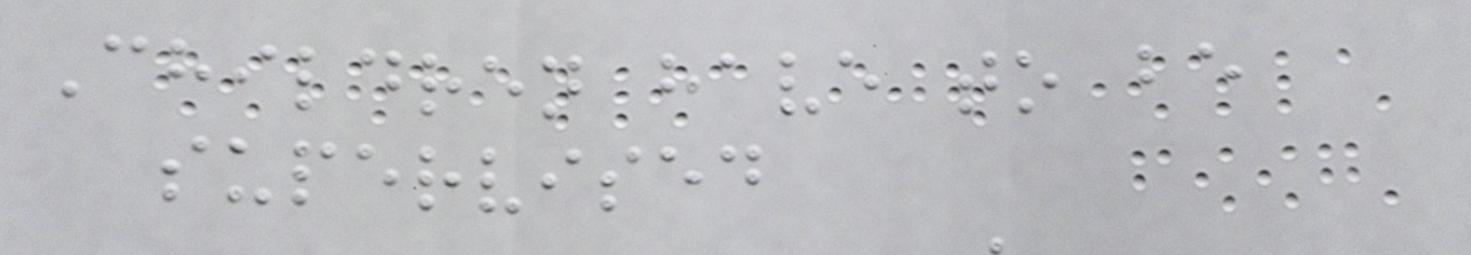Children have to be
supervised
